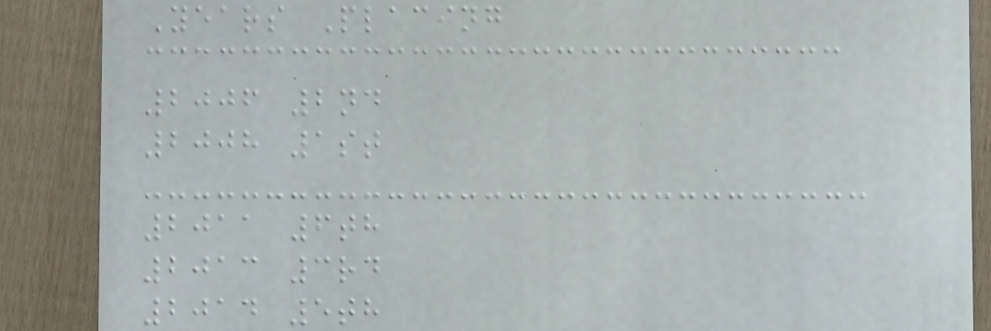Years Placing
2006 2nd
2008 1st
2011 6th
2013 3rd
2014 5th
